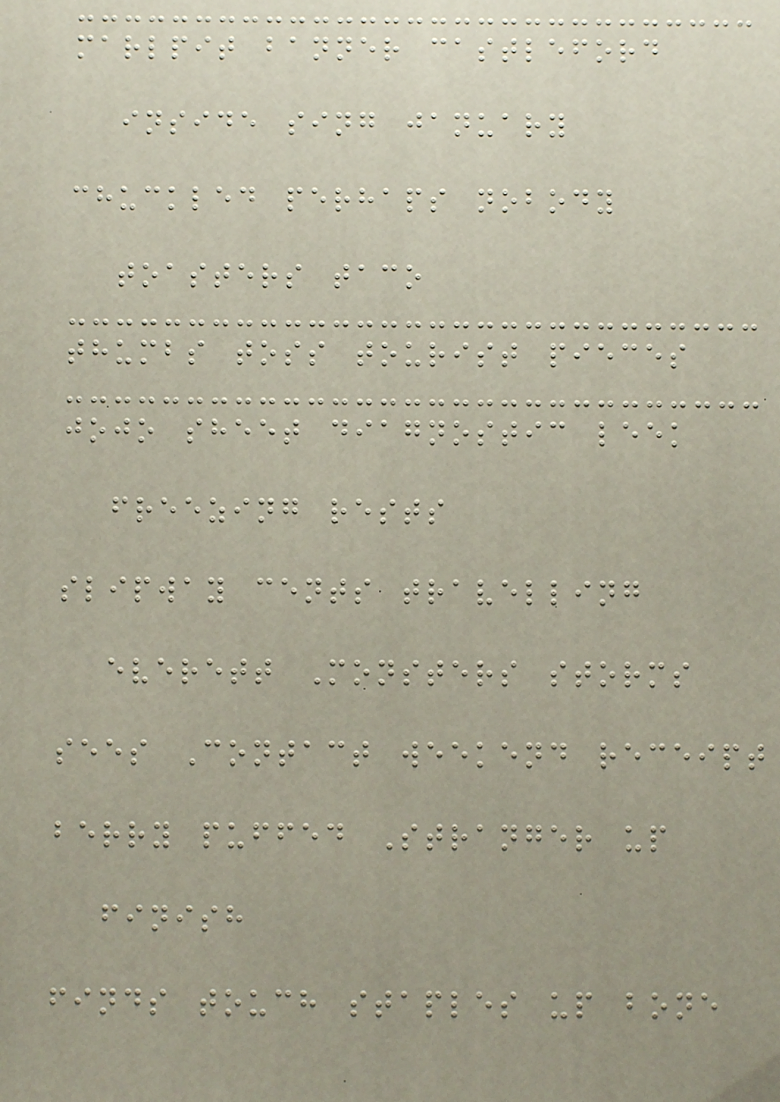marlpit banner castleford
inside sing january
chuckled perhaps nobody
toasters taco
thumbs toss tourist pieces
jojo sheet diagnostic leek
freezing rests
slipway cents travelling
everett Monsters storms
sees Contact weekend receipt
berry puffed Stranger up
finish
finds touch staples up bone
